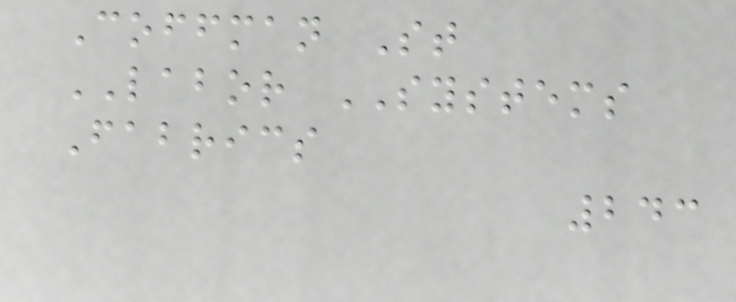Coffman St
LABOR SYSTEMS
Fabrics
243
